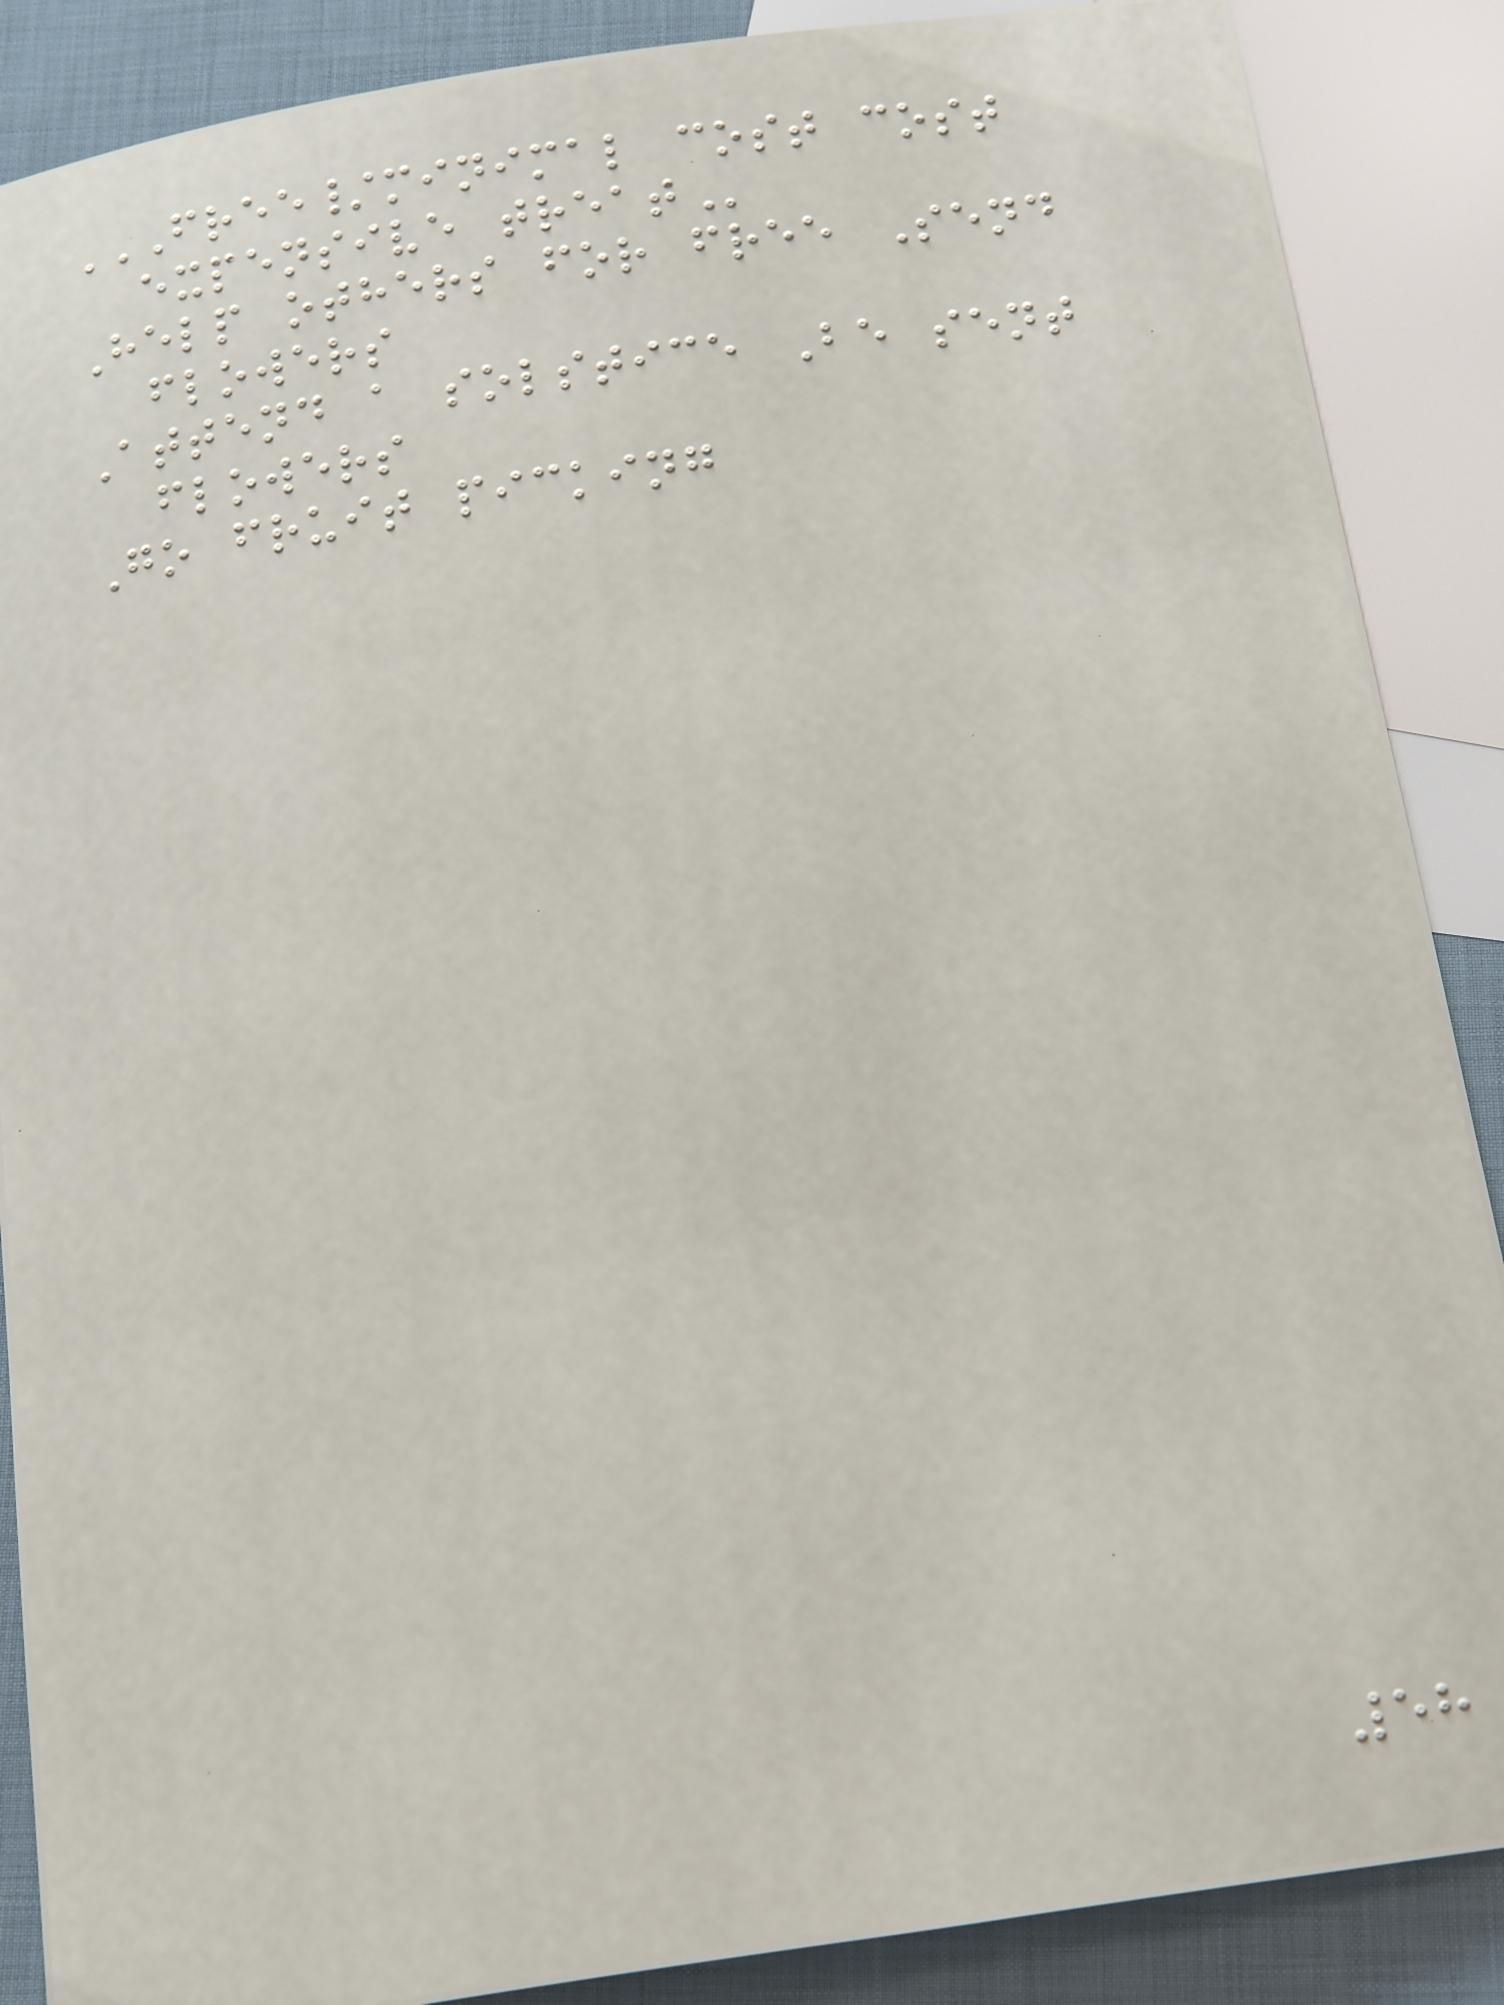FREE/MINIMAL COST COST
EXPENSIVE TREAT
Help others for free Send
flowers
Attend a solstice Be sent
flowers
Go fruit picking
58
